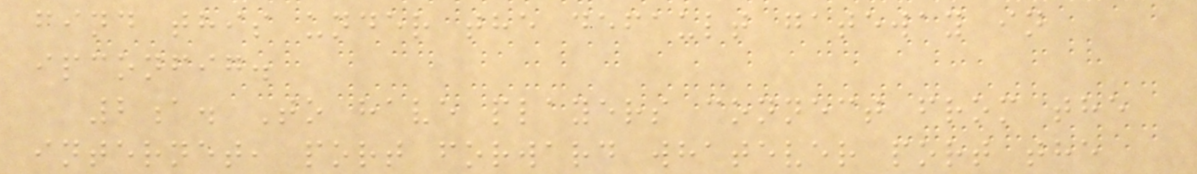find this under the default gateway in
ipconfig.
2a. To have players connect from the
internet, port forward whatever port the
